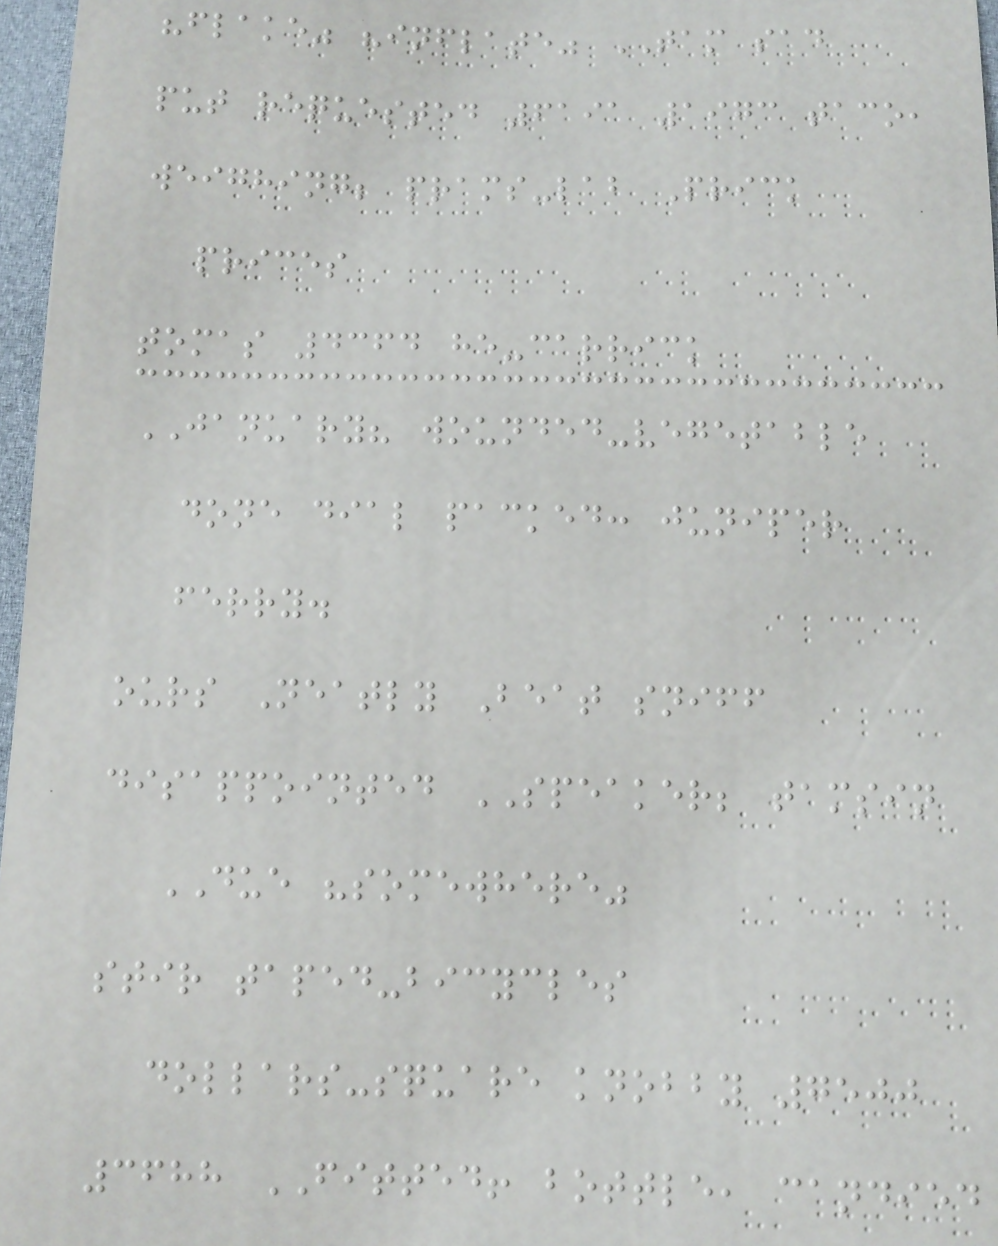"flake" "inflate" TAM sad
put requested 6191 1973 taco,
weighing; prams-lab Prick
prices
tomas 4364 he-carrick
JANUARY? wounded-vegetable
done dial packed: juniper
ferry.
ours Neatly Beat sniff
disappointed SPEAKER; tamsin
DUE "somewhere"
stir taped-bicycles
dollars-square knobby 7500
3688 FITTED! bottle, candied
